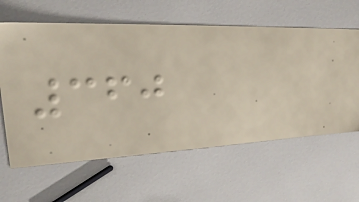360
